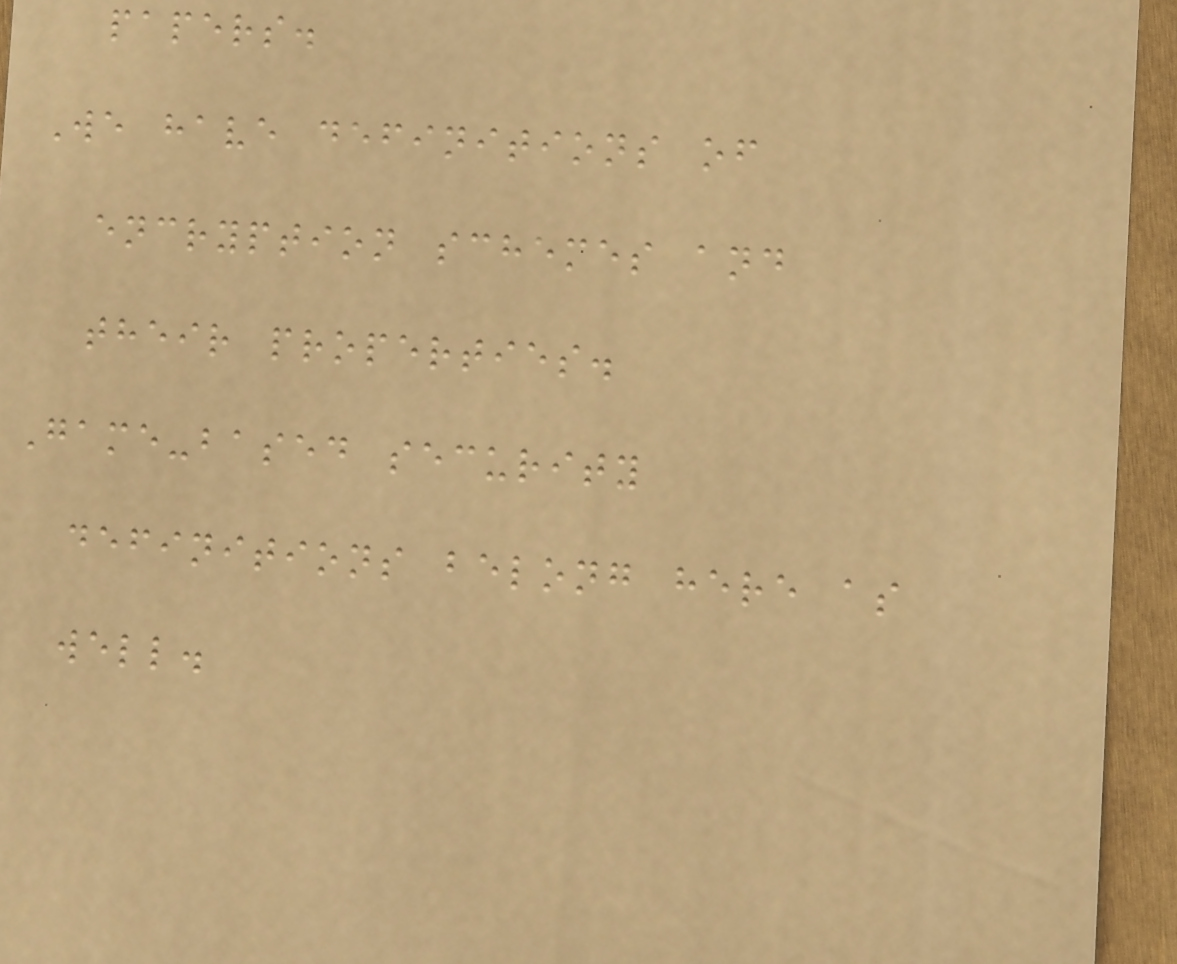papers.
We have definitions of
encryption schemes and
their properties.
Game-based security
definitions belong here as
well.
